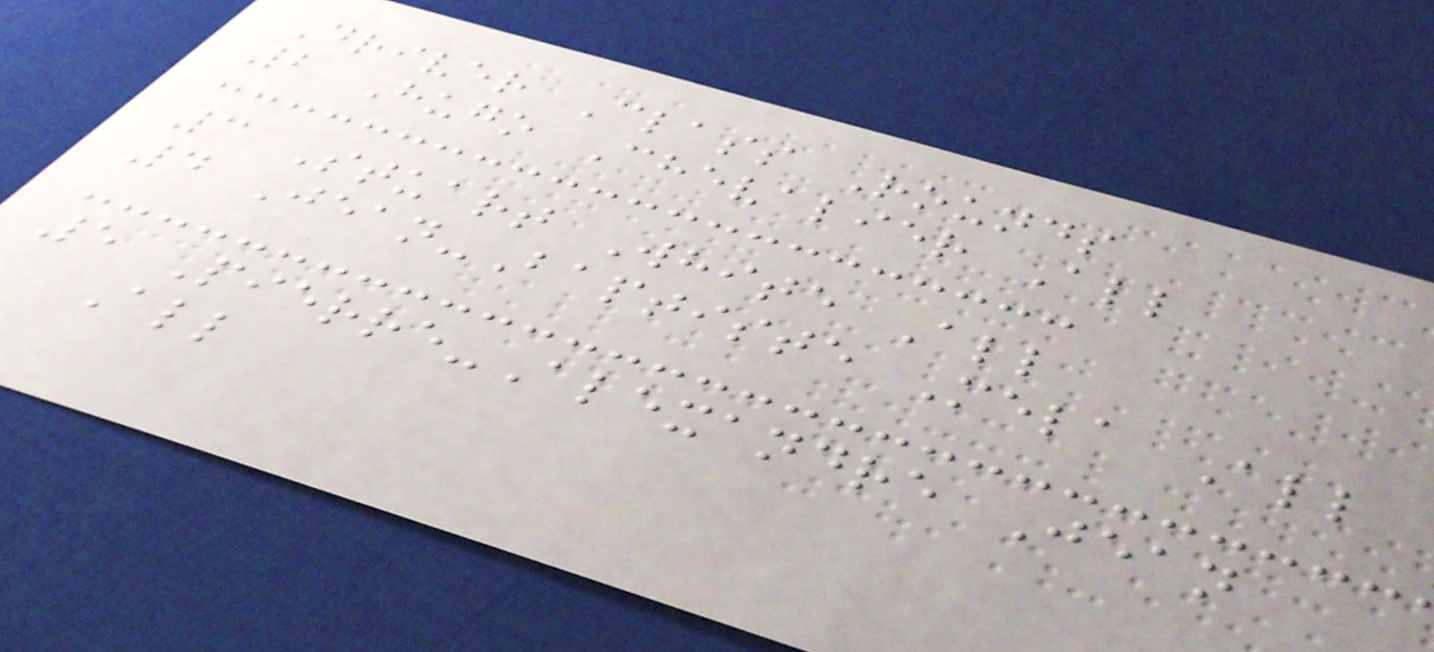Driver Class Rounds
2 Hugo Chevalier All
3 Stuart White All
4 Jean-Baptiste Mela All
5 Pierre-Alexandre Jean
All
